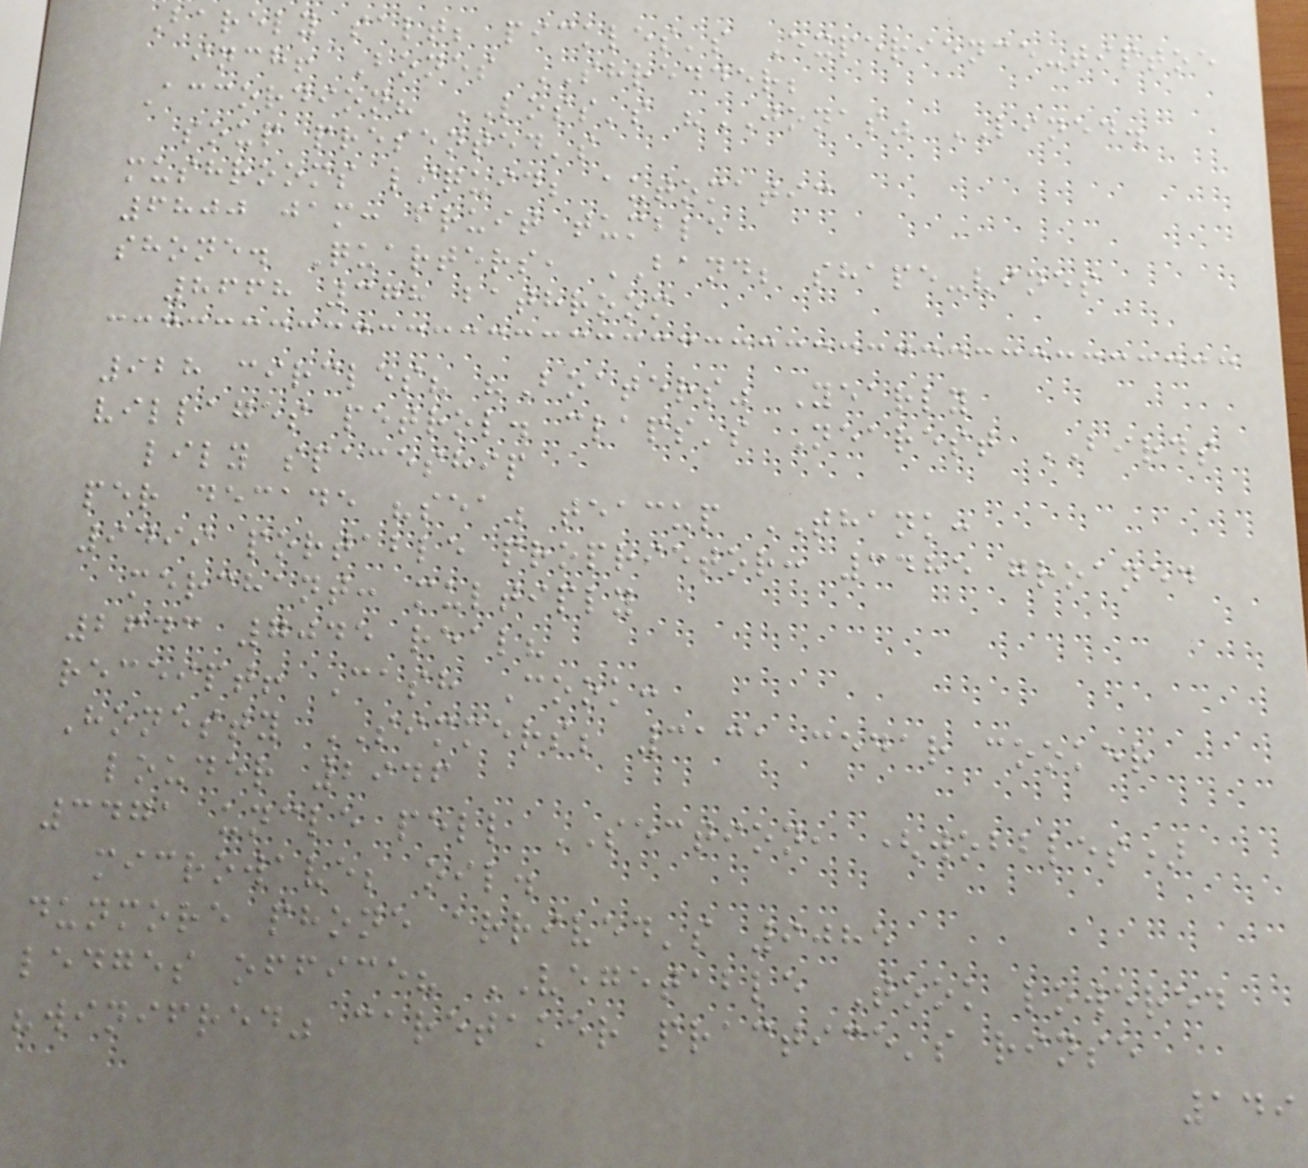Barely salt; pickles's Experience-tiptoe
inch! Bones SHREDDER;
Accordion? LOSS's "JONAS" LINED.
soup presented's
mushrooms liquid; automatic
6800 jam: fruit tumble
shone. Quarters, BAND; shape-vines
8668 378 bathroom
928 circles? "Boaters" Yearly
villages petrol. claps's Nearest BIRDS
lily spaceship
per decade "sea" teacup THANK:
9499 portable proprietor: 3485 groaned
merchant: multiply
2643 7045 real?
receipt! Cash Cook:
Honesty SIMMERS; 3131 cedar cooker
louder 2946
3471 uncle pell SECTION, (wobbles)
microwave; oil.
dunmore phone arrived's 9085
ledges office? VEGETABLE Took lowered
"winifred" caretaker practice's rinse
149
